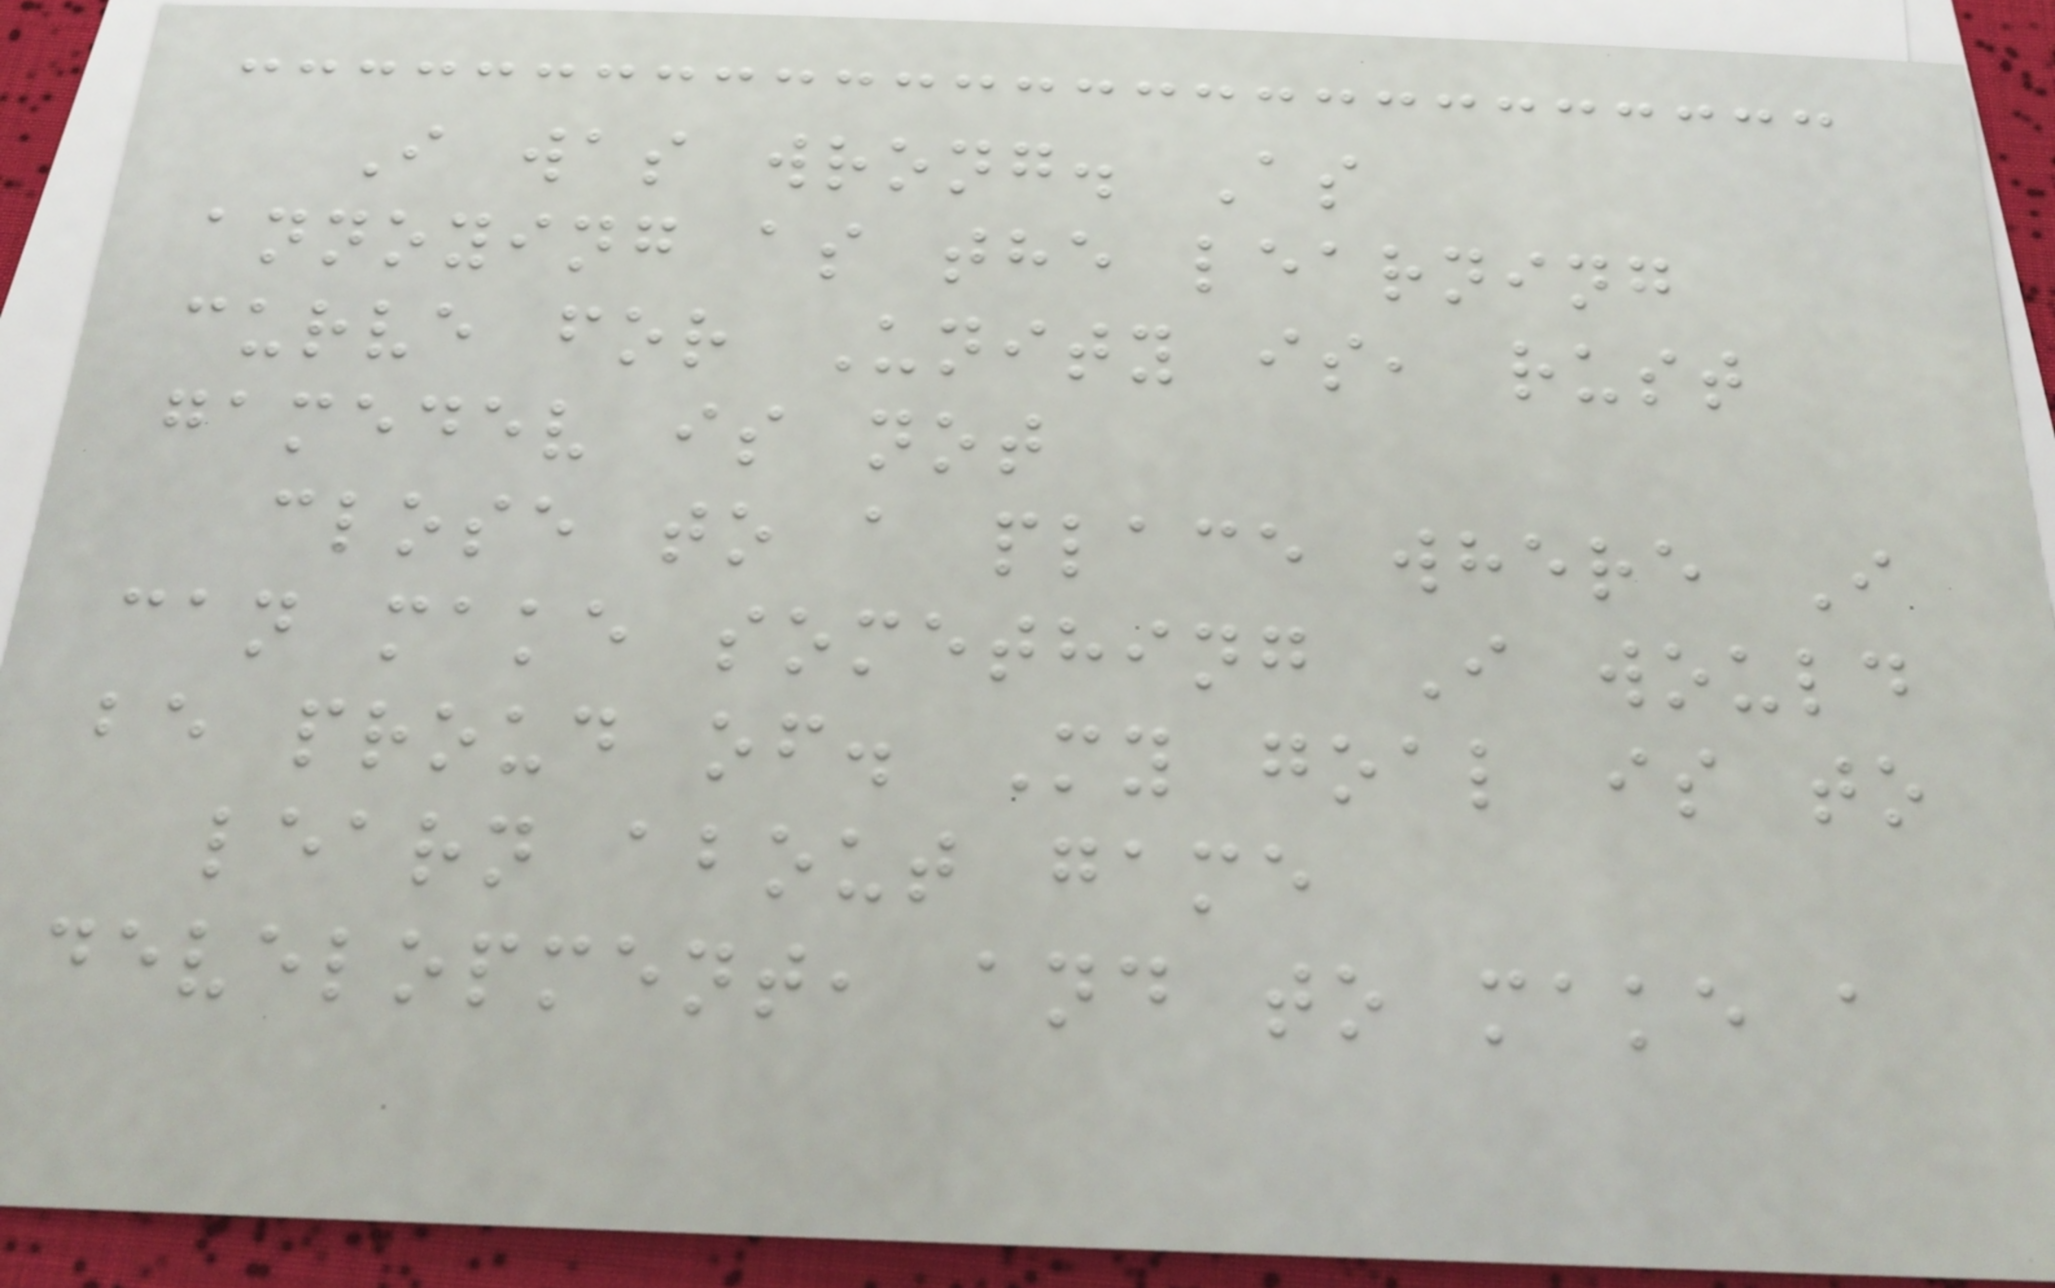I was wrong. As
annoying as the learning
curve for Unity is, rust
gamedev is not
close to a place where I
can make something I would
be proud of. My goal is to
learn about game
development, and to make a
